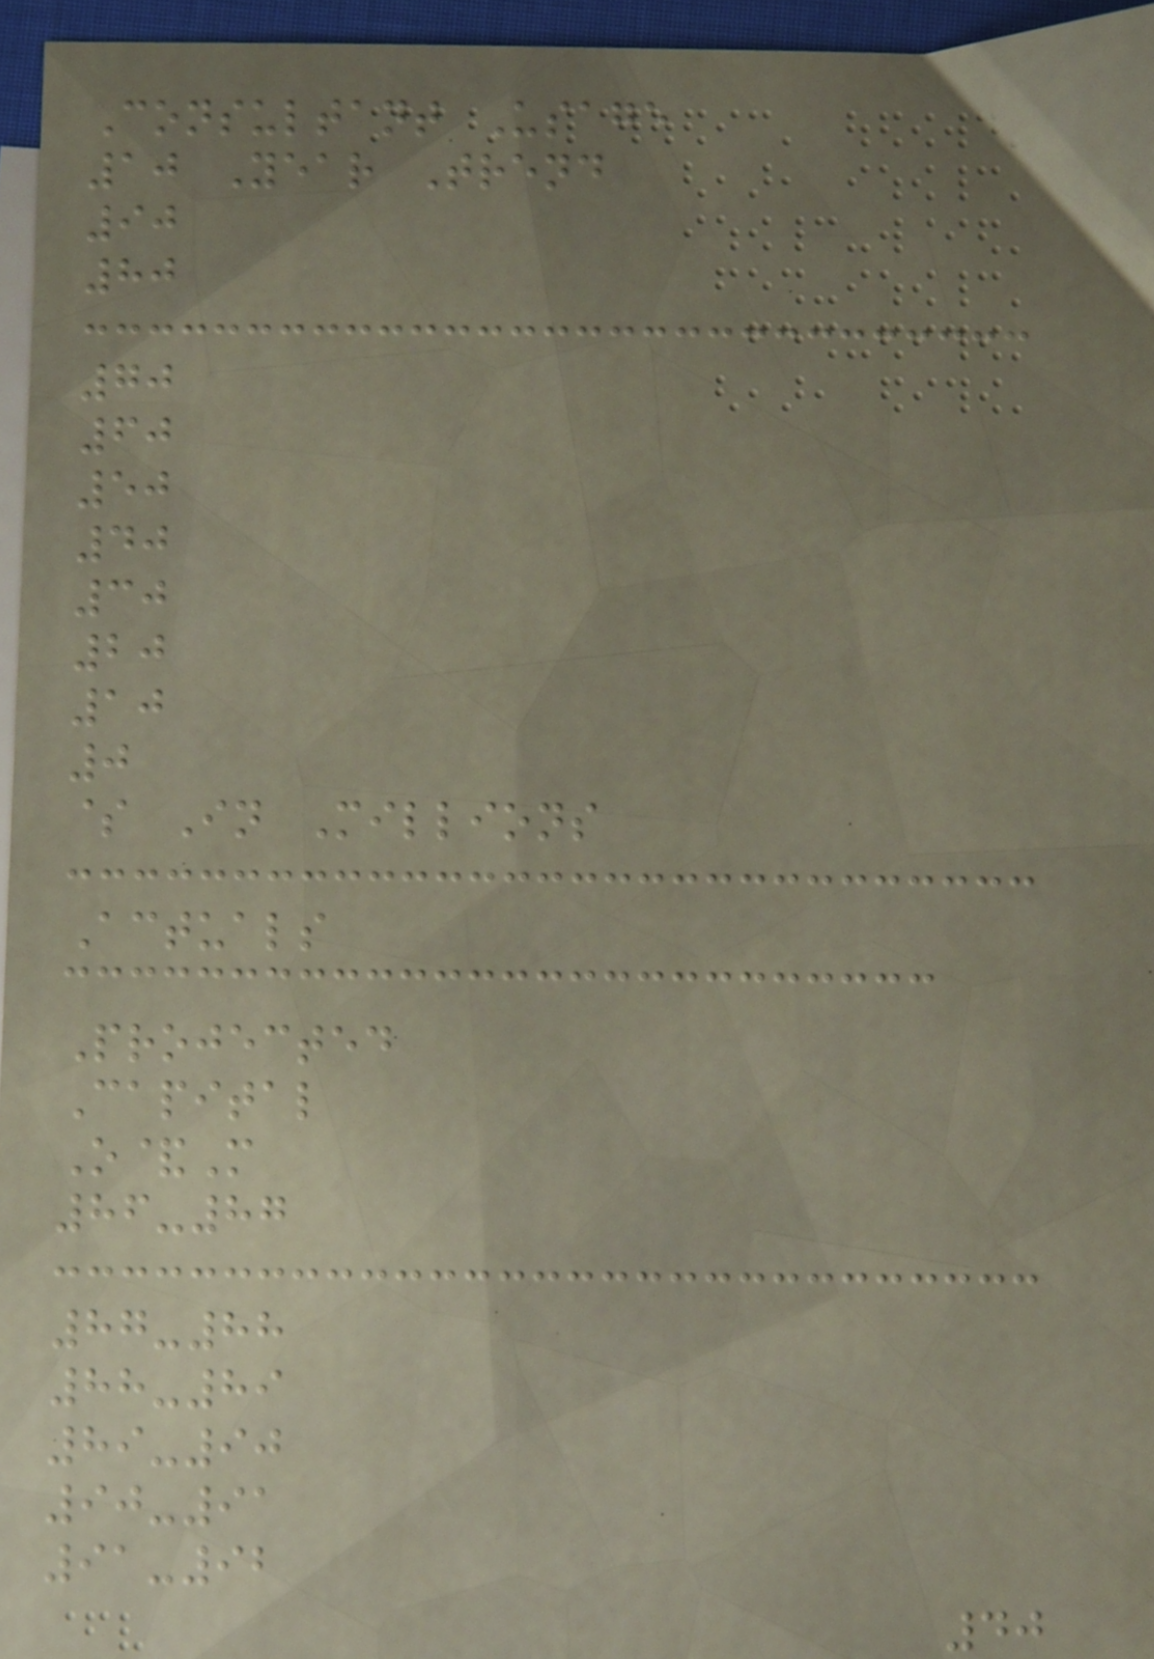Consultant Usage
10 Year Trend
90
80
70
60
50
40
30
20
10
0
$ In Millions
Actuals
Projected
Capital
O&M
86-87
87-88
88-89
89-90
90-91
91-92
40
